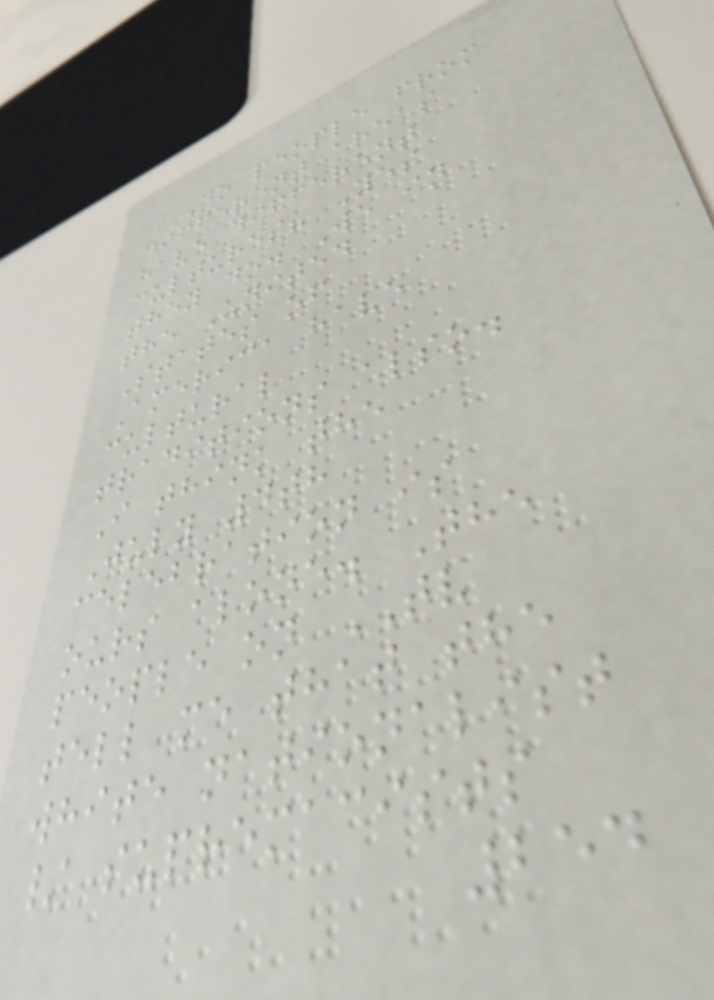Do people from
different areas
have different
cultures? Yes
they do. We in
the United
States of
America have
cultural
traditions also.
I think the
July 4th
celebration is
ours alone. The
people on TV
tell me that the
white nationalist
/ supremacists
254
